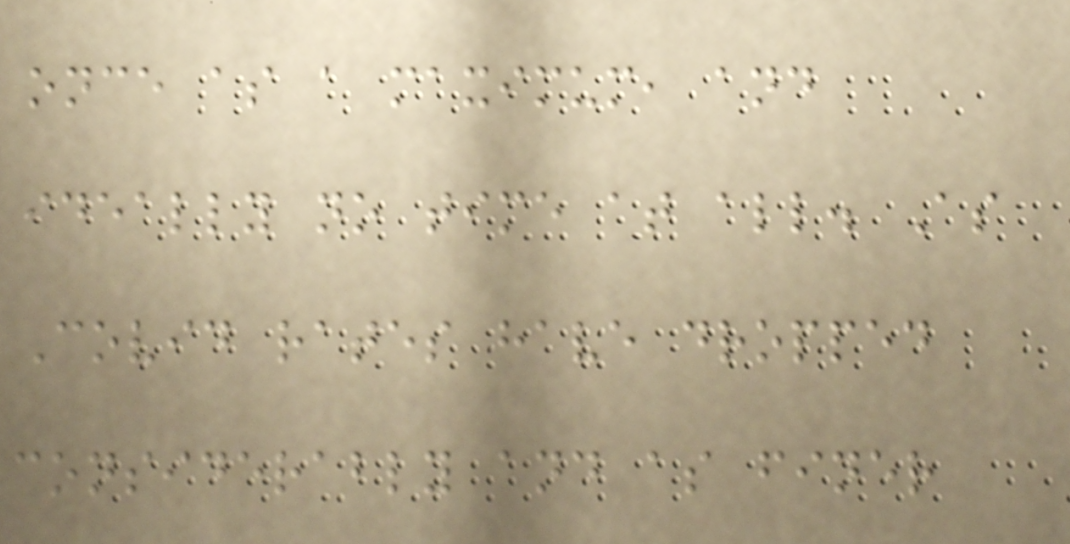once as a maximum, and
ideally no time at all. As
Covid rates have dropped
considerably and as finer
